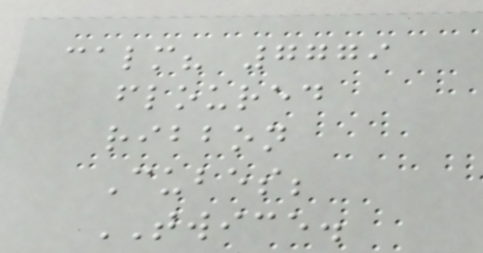calm? 7779
floured
ribbon
Cubes;
TWICE.
